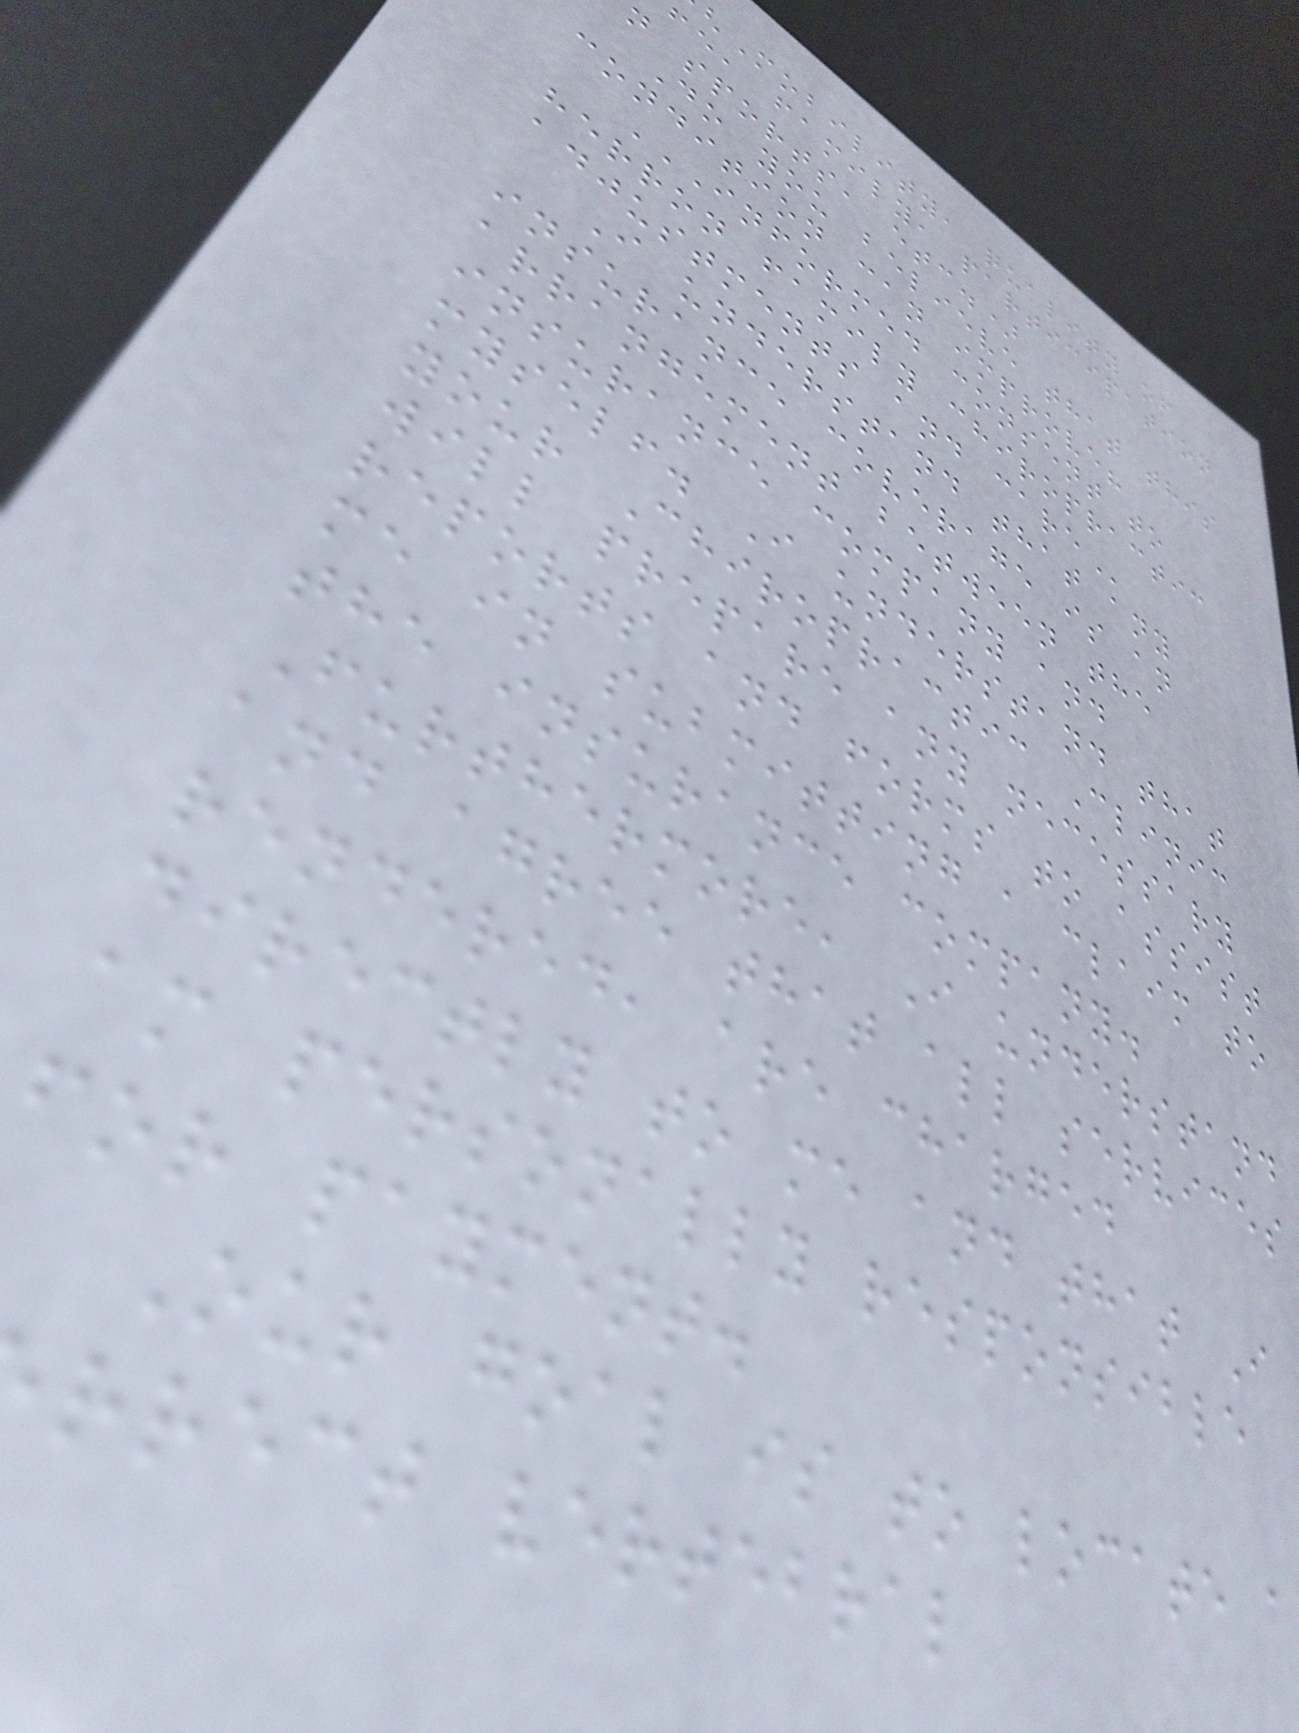Mobility, quality of
fe, family, participation
n sports, etc.)
Do you believe that this
condition can improve?
INFORMED CONSENT TO
herron family chiropractic
adjustments and
I understand that any
insurance coverage is an
arrangement between the
insurance company and
myself. I understand that
your Chiropractic Clinic
will prepare any necessary
reports and forms to assist
me in submitting a claim to
the insurance company.
Furthermore, I understand
and agree that all services
rendered, are charged
directly to me and that I
am personally responsible
for payment.
Our goal is to locate a
rrect vertebral
